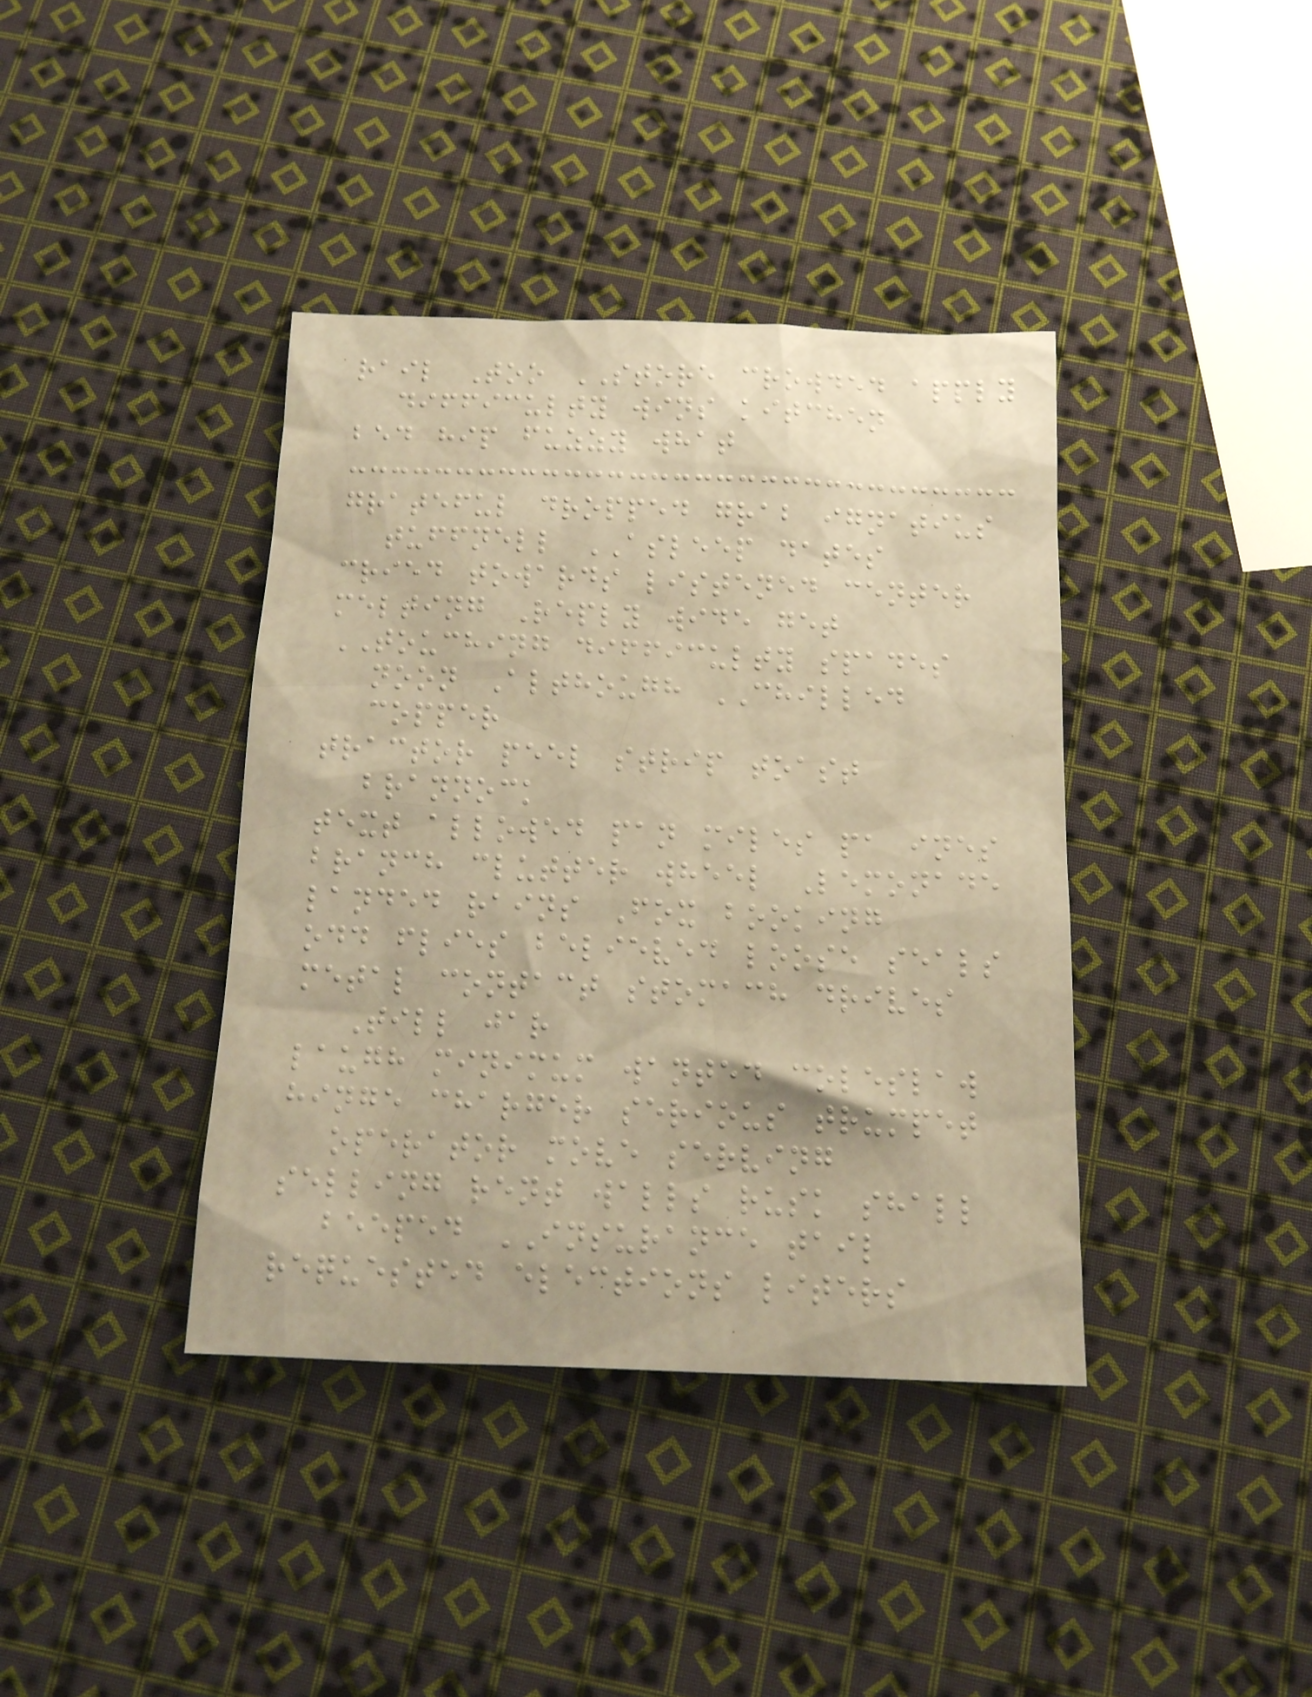rail Too STORE crowded apply
difficulty wins kitchen
bed hip fuzzy what
grateful dropped grab ignatius
tuffnell ASLEEP dates
cried towards listened center
melting Reply wide get
TOUCHING difficulty spades
noon Although CHILLED
copper
tractor peel strip toast
brannock
text allowed pan miles pa ines
branch clutter wheel Lemonade
landed rains Fox booking
odd flies believed loose seals
metal contact stomach drives
Till jar
laugh minimum wanted coleslaw
hinge charger serious trumpet
operator move serving
selling rent walls rusk shall
beeped INSURANCE tail
requested elections liters
